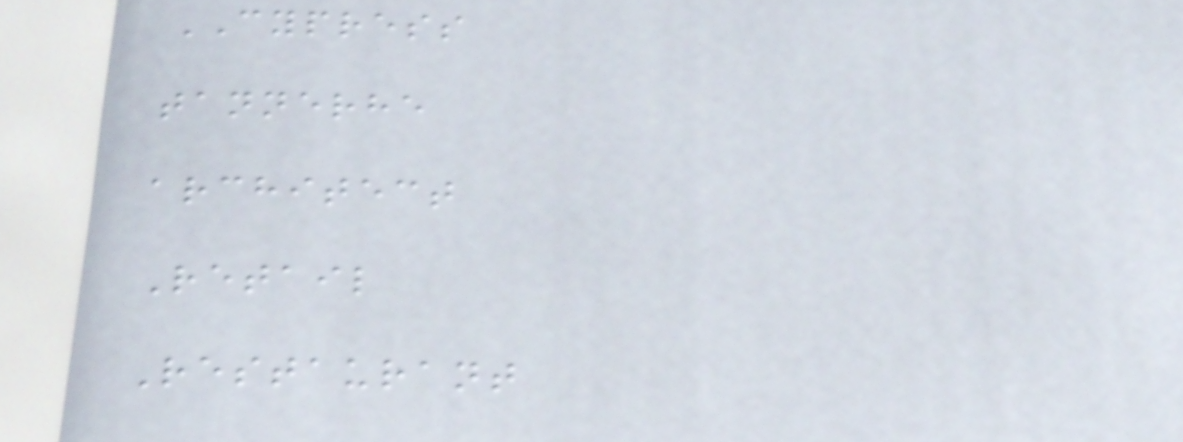CYPRESS
tannerhe
architect
Retail
Restaurant
